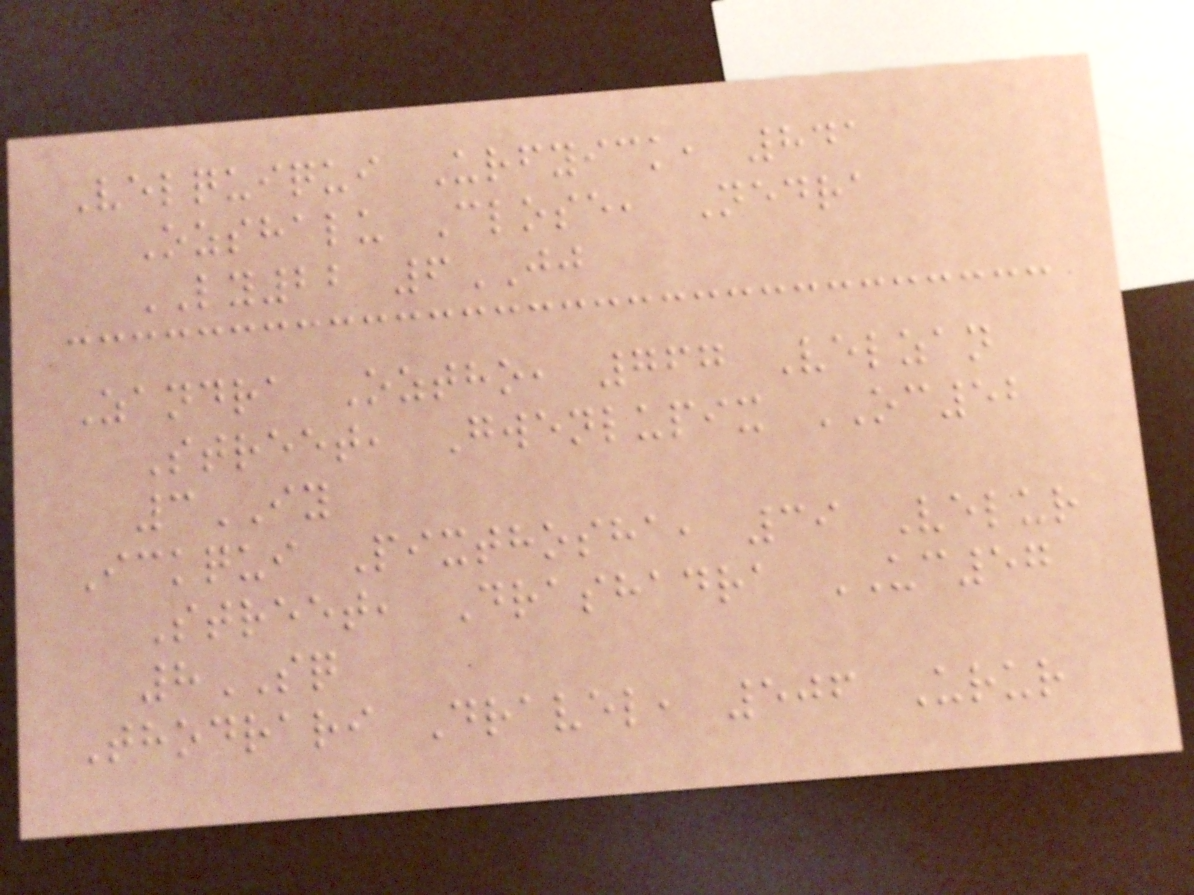Velquiqui Urfyick, 841
Ozshalu Close, Nedra
LY22 6JJ
Zandra Oztho, 767 Velzan
Street, Gwenlupix OC52
3IY
Ickqui Pixthosha, 39 Velur
Street, Drashadra UC57
8SQ
Thodrari Dravel, 506 Urur
